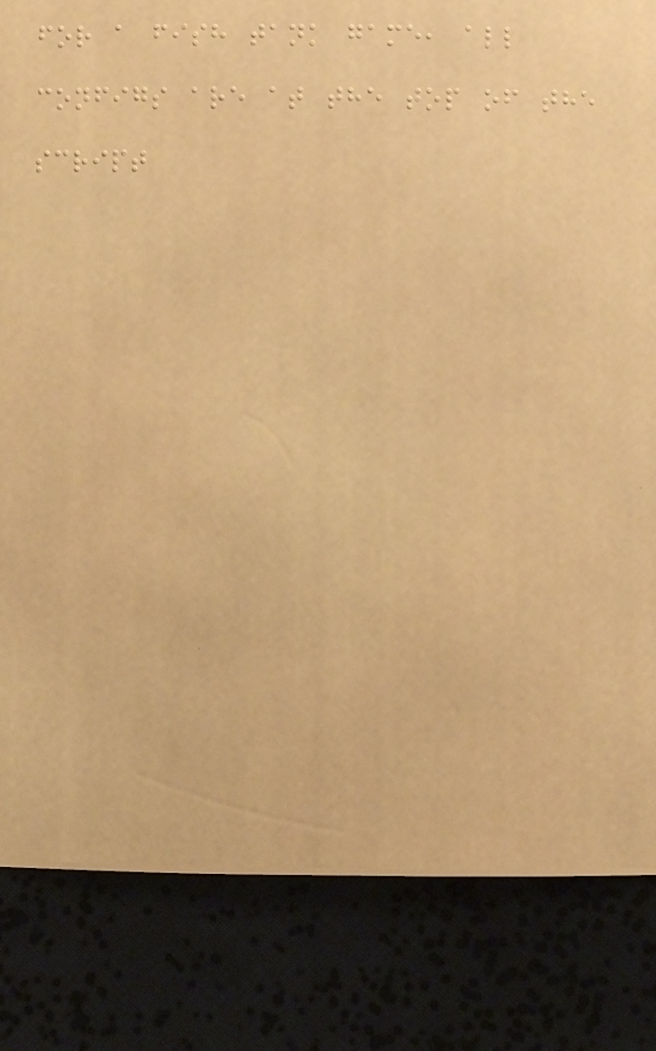for a fish tank game, all
configs are at the top of the
script
